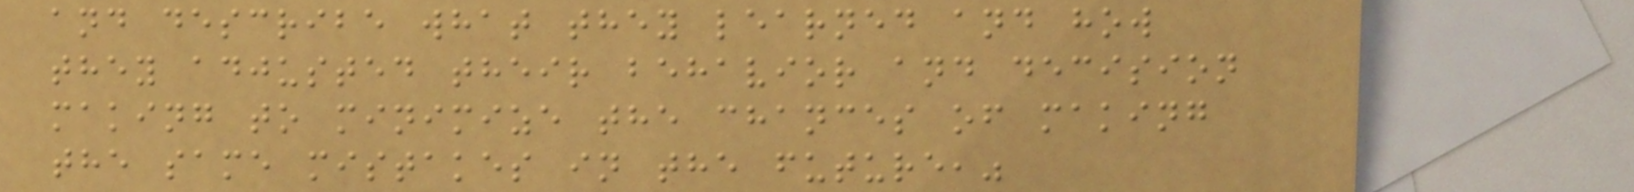and describe what they learned and how
they adjusted their behavior and decision
making to minimize the chances of making
the same mistakes in the future,"
